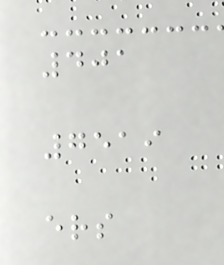401
7519
ers
